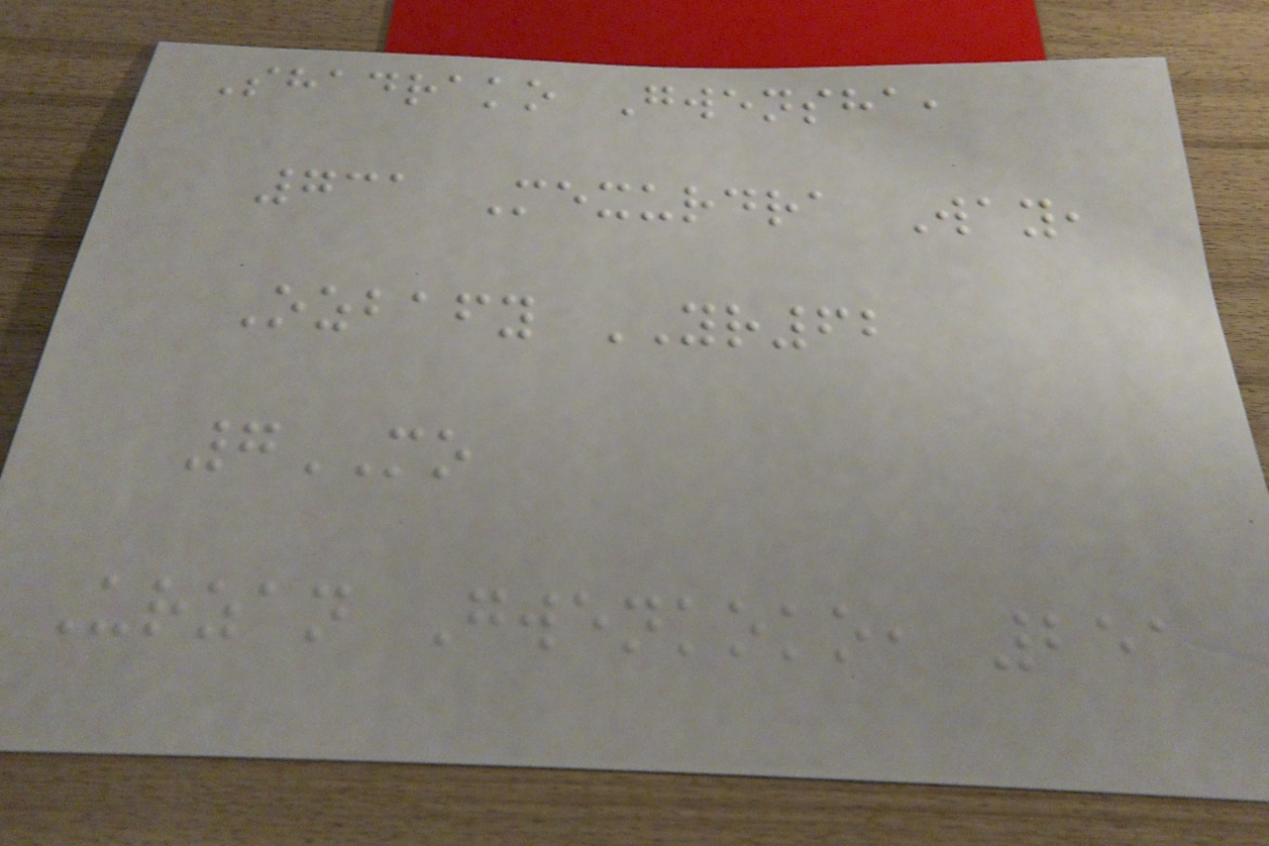Shadrako Gwensha,
731 Mexurdra Way,
Ozbafy YR62
7MO
Urzan Gwenkoko, 251
